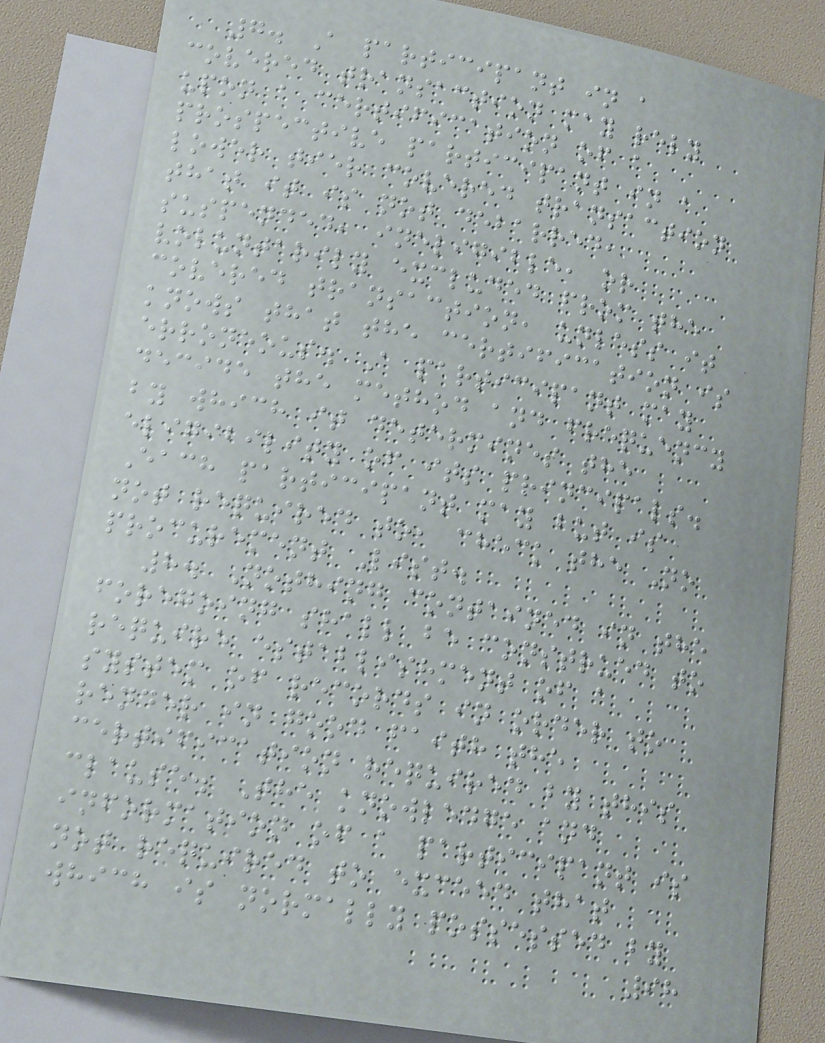7. A participant in a
covered transaction may rely
upon a certification of a
prospective participant in a
lower tier covered transaction
that it is not debarred,
suspended, ineligible, or
voluntarily excluded from the
covered transaction, unless it
knows that the certification is
erroneous. A participant may
decide the method and frequency
by which it determines the
eligibility of its principals.
Each participant may but is
not required to, check the No
procurement List.
8. Nothing contained in the
foregoing shall be construed to
require establishment of a
system of records in order to
render in good faith the
certification required by this
clause. The knowledge and
information of a participant is
not required to exceed that
which is normally possessed by
98
